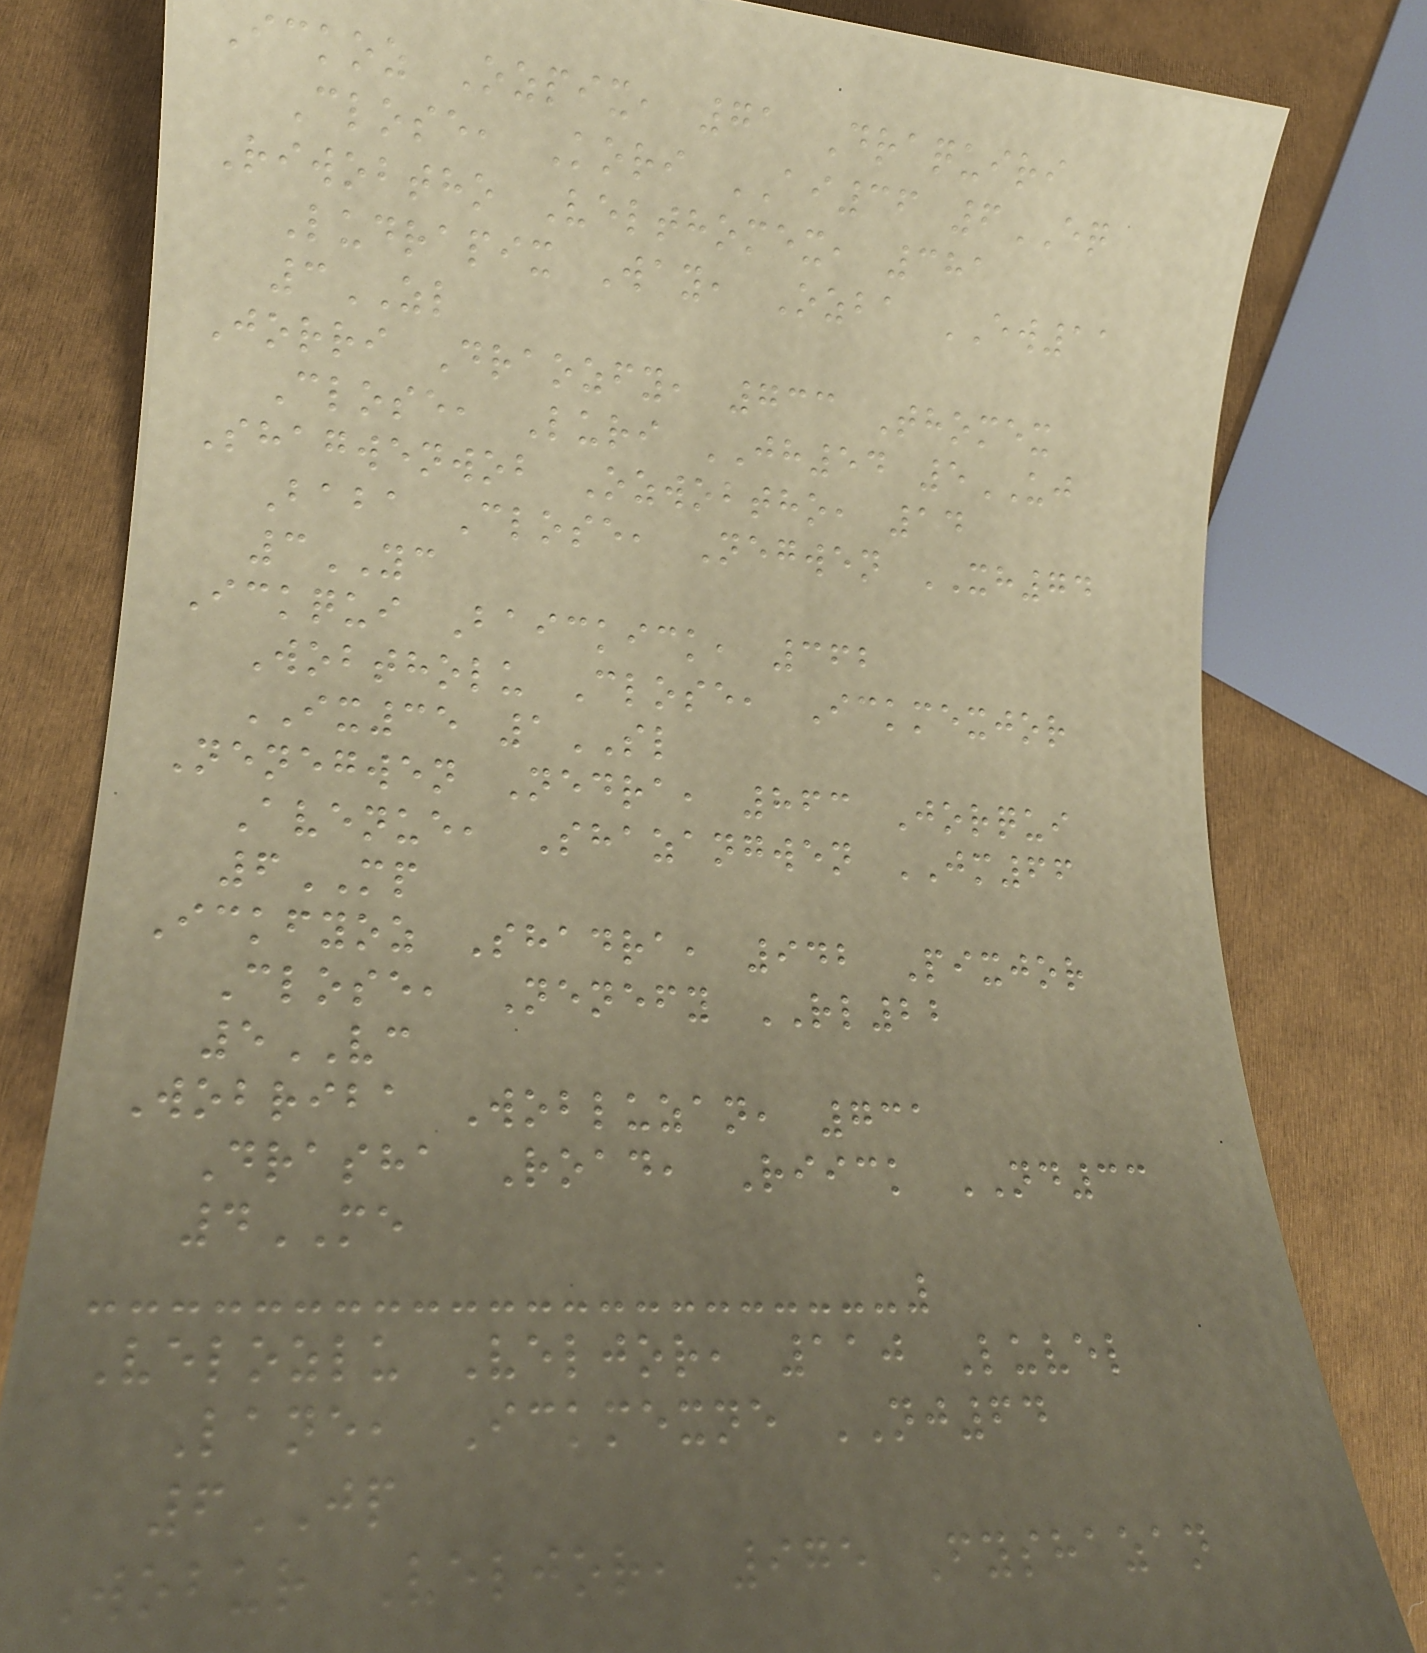Ickoz Ozpix, 71 Draquiri
Close, Kori AI36 6EQ
Riwobtho Velthomex, 381
Ludrapix Way, Ozba EW11
3ZL
Jorri Draozfy, 733 Thomex
Close, Luri JH54 5UJ
Shagwenwob Ozwobtho, 14
Baba Close, Negwen XH74
3YC
Ickqui Baickick, 362
Wobtholu Close, Ickmexjor
IX35 1SL
Nenegwen Nedra, 863 Jorqui
Avenue, Shazangwen JM66
6MP
Ickfyoz Shadra, 942 Pixjor
Close, Nenefy RL22
5VC
Wobriba Wobluzan, 731
Drasha Road, Riick ND33
4ME
Velozlu Veljor, 110 Luvel
Lane, Ickmexne NJ64
6JP
Wobur Veljor, 975 Fyshazan
